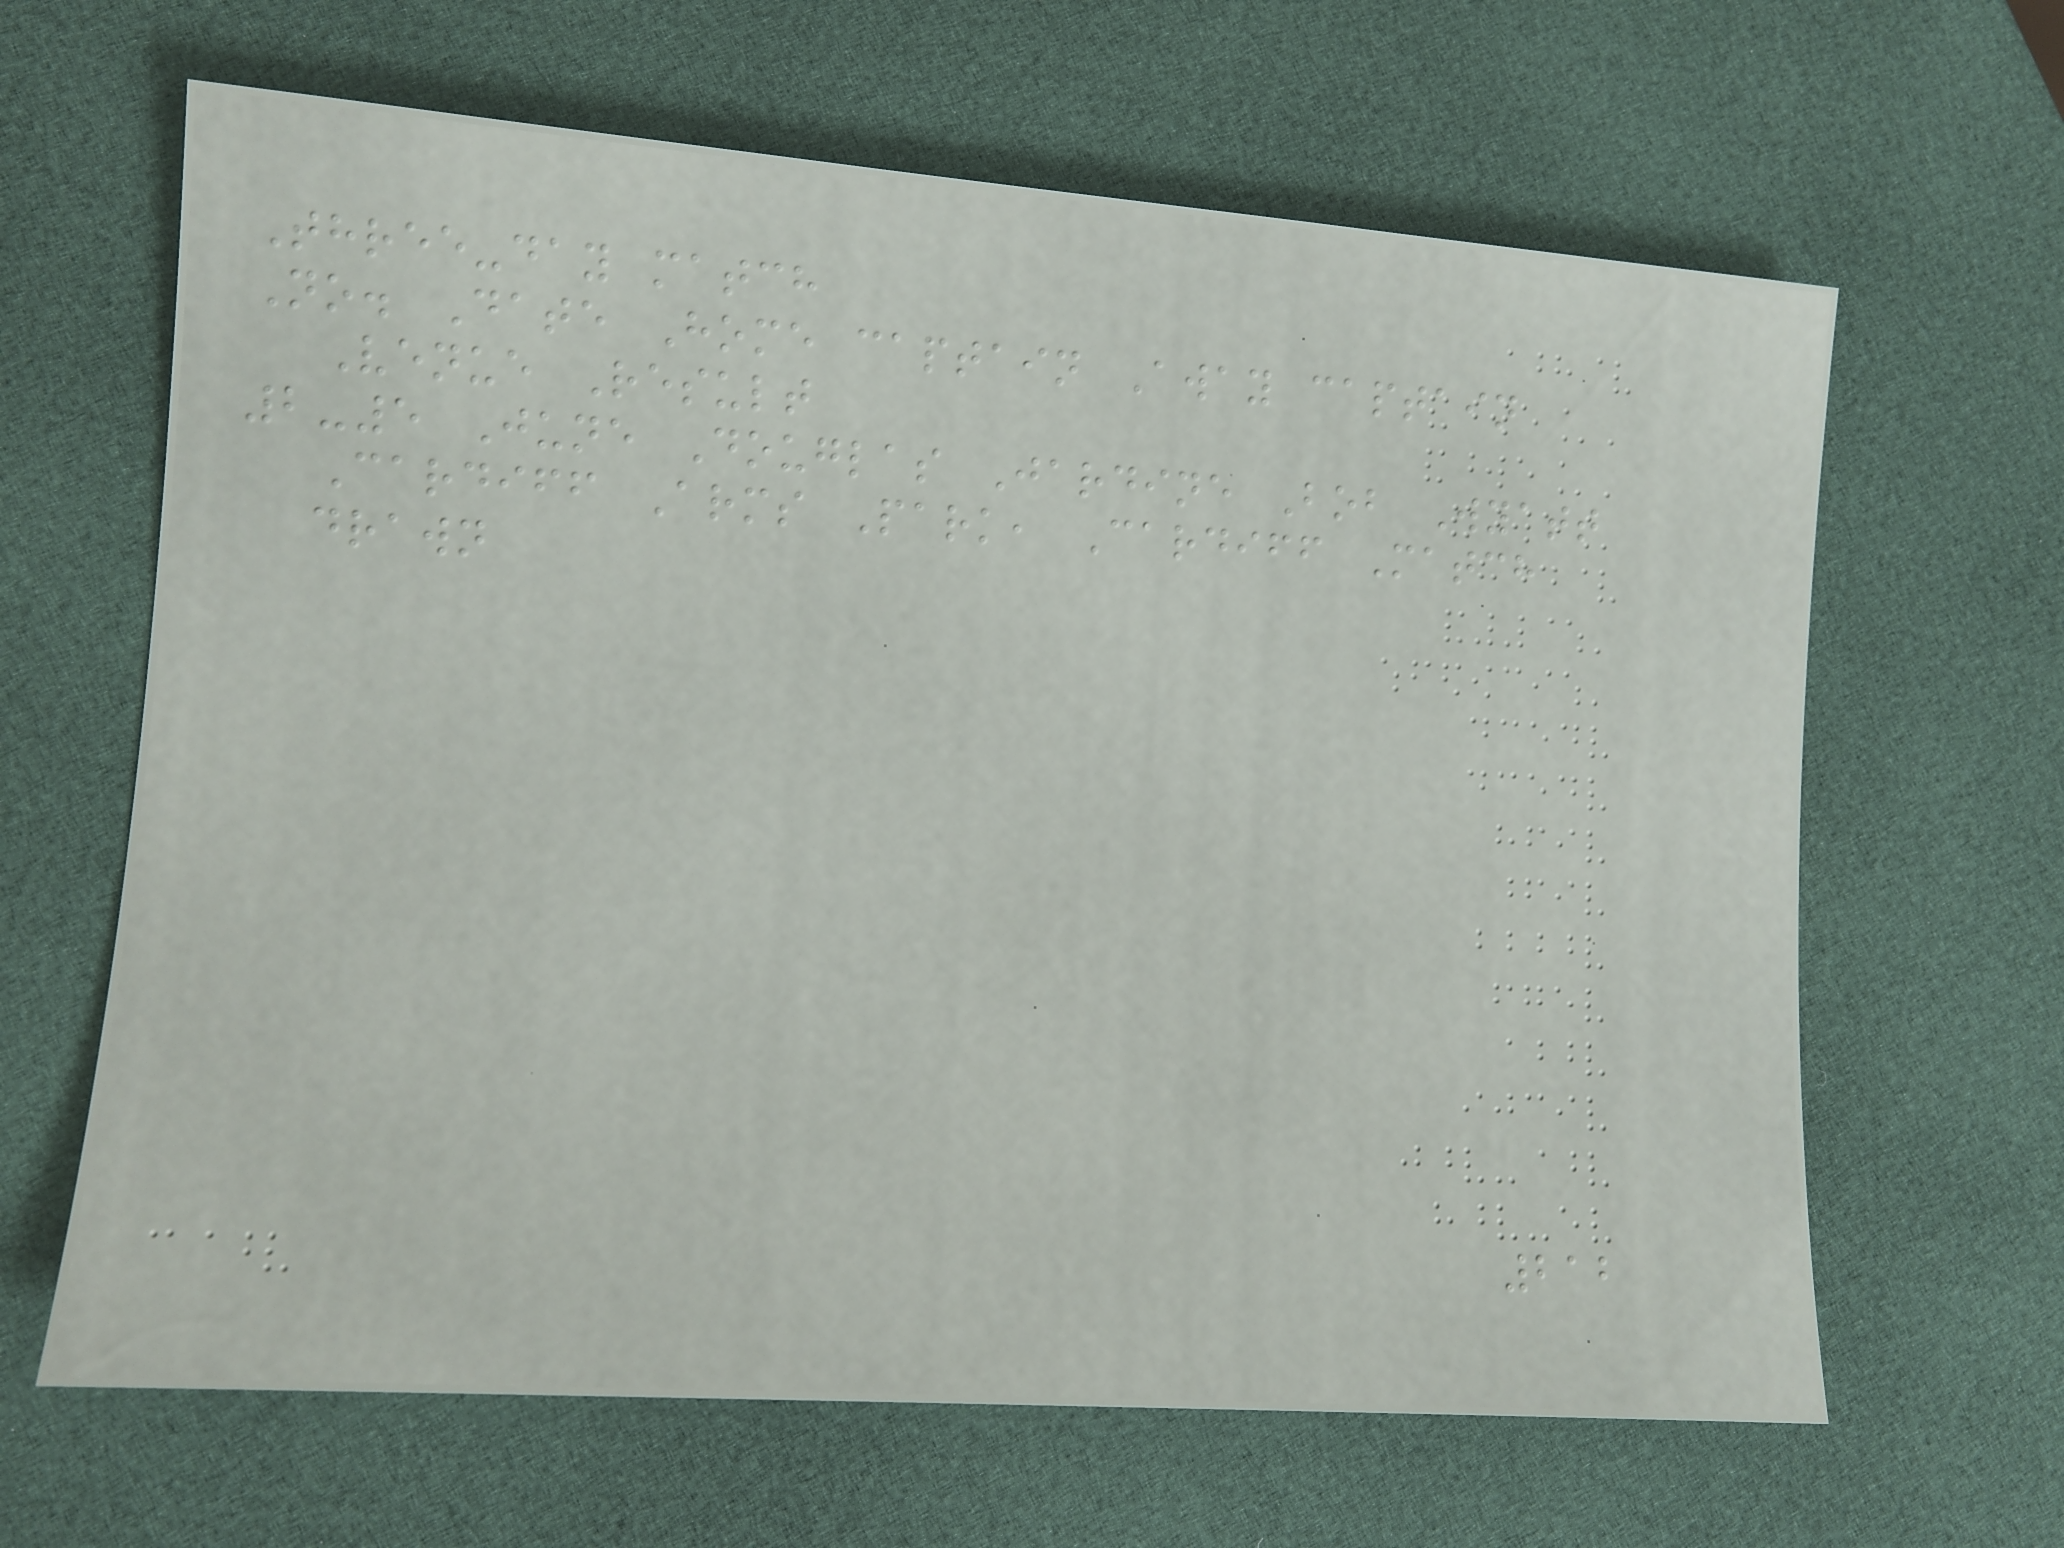Three-day match
No. Date Home captain Away captain
Venue Result
2-5 June Douglas Jardine Bob Wyatt
Cardiff Arms Park, Cardiff Match
drawn
212
